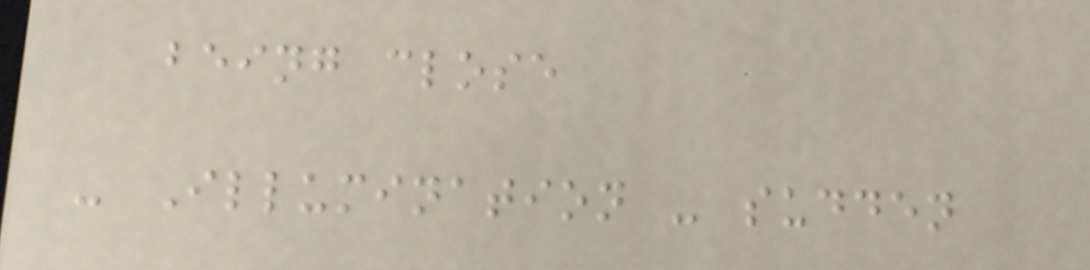being close
- Illumination - sudden
